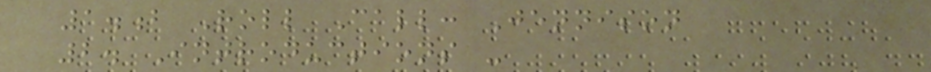1.b Roll Call: Jennison
2. Introductions -
